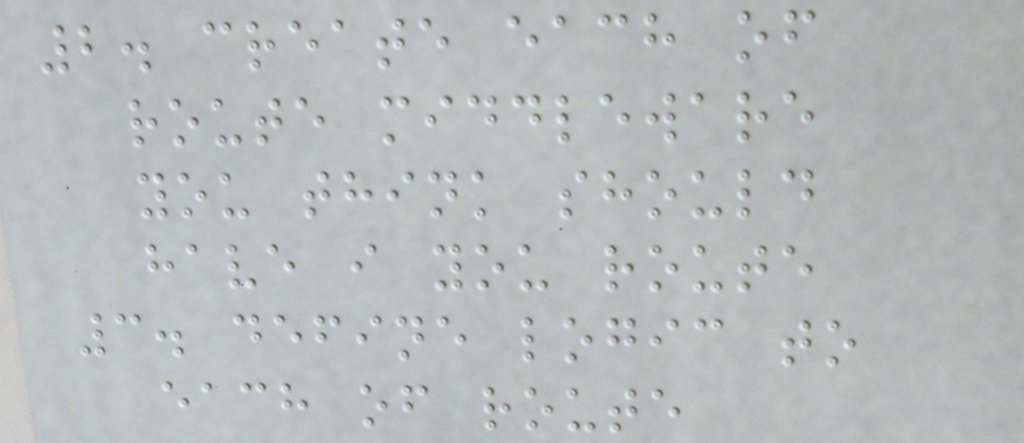2. create each of
route middleware
you think should
have i you route
3. define logic to
each of route
